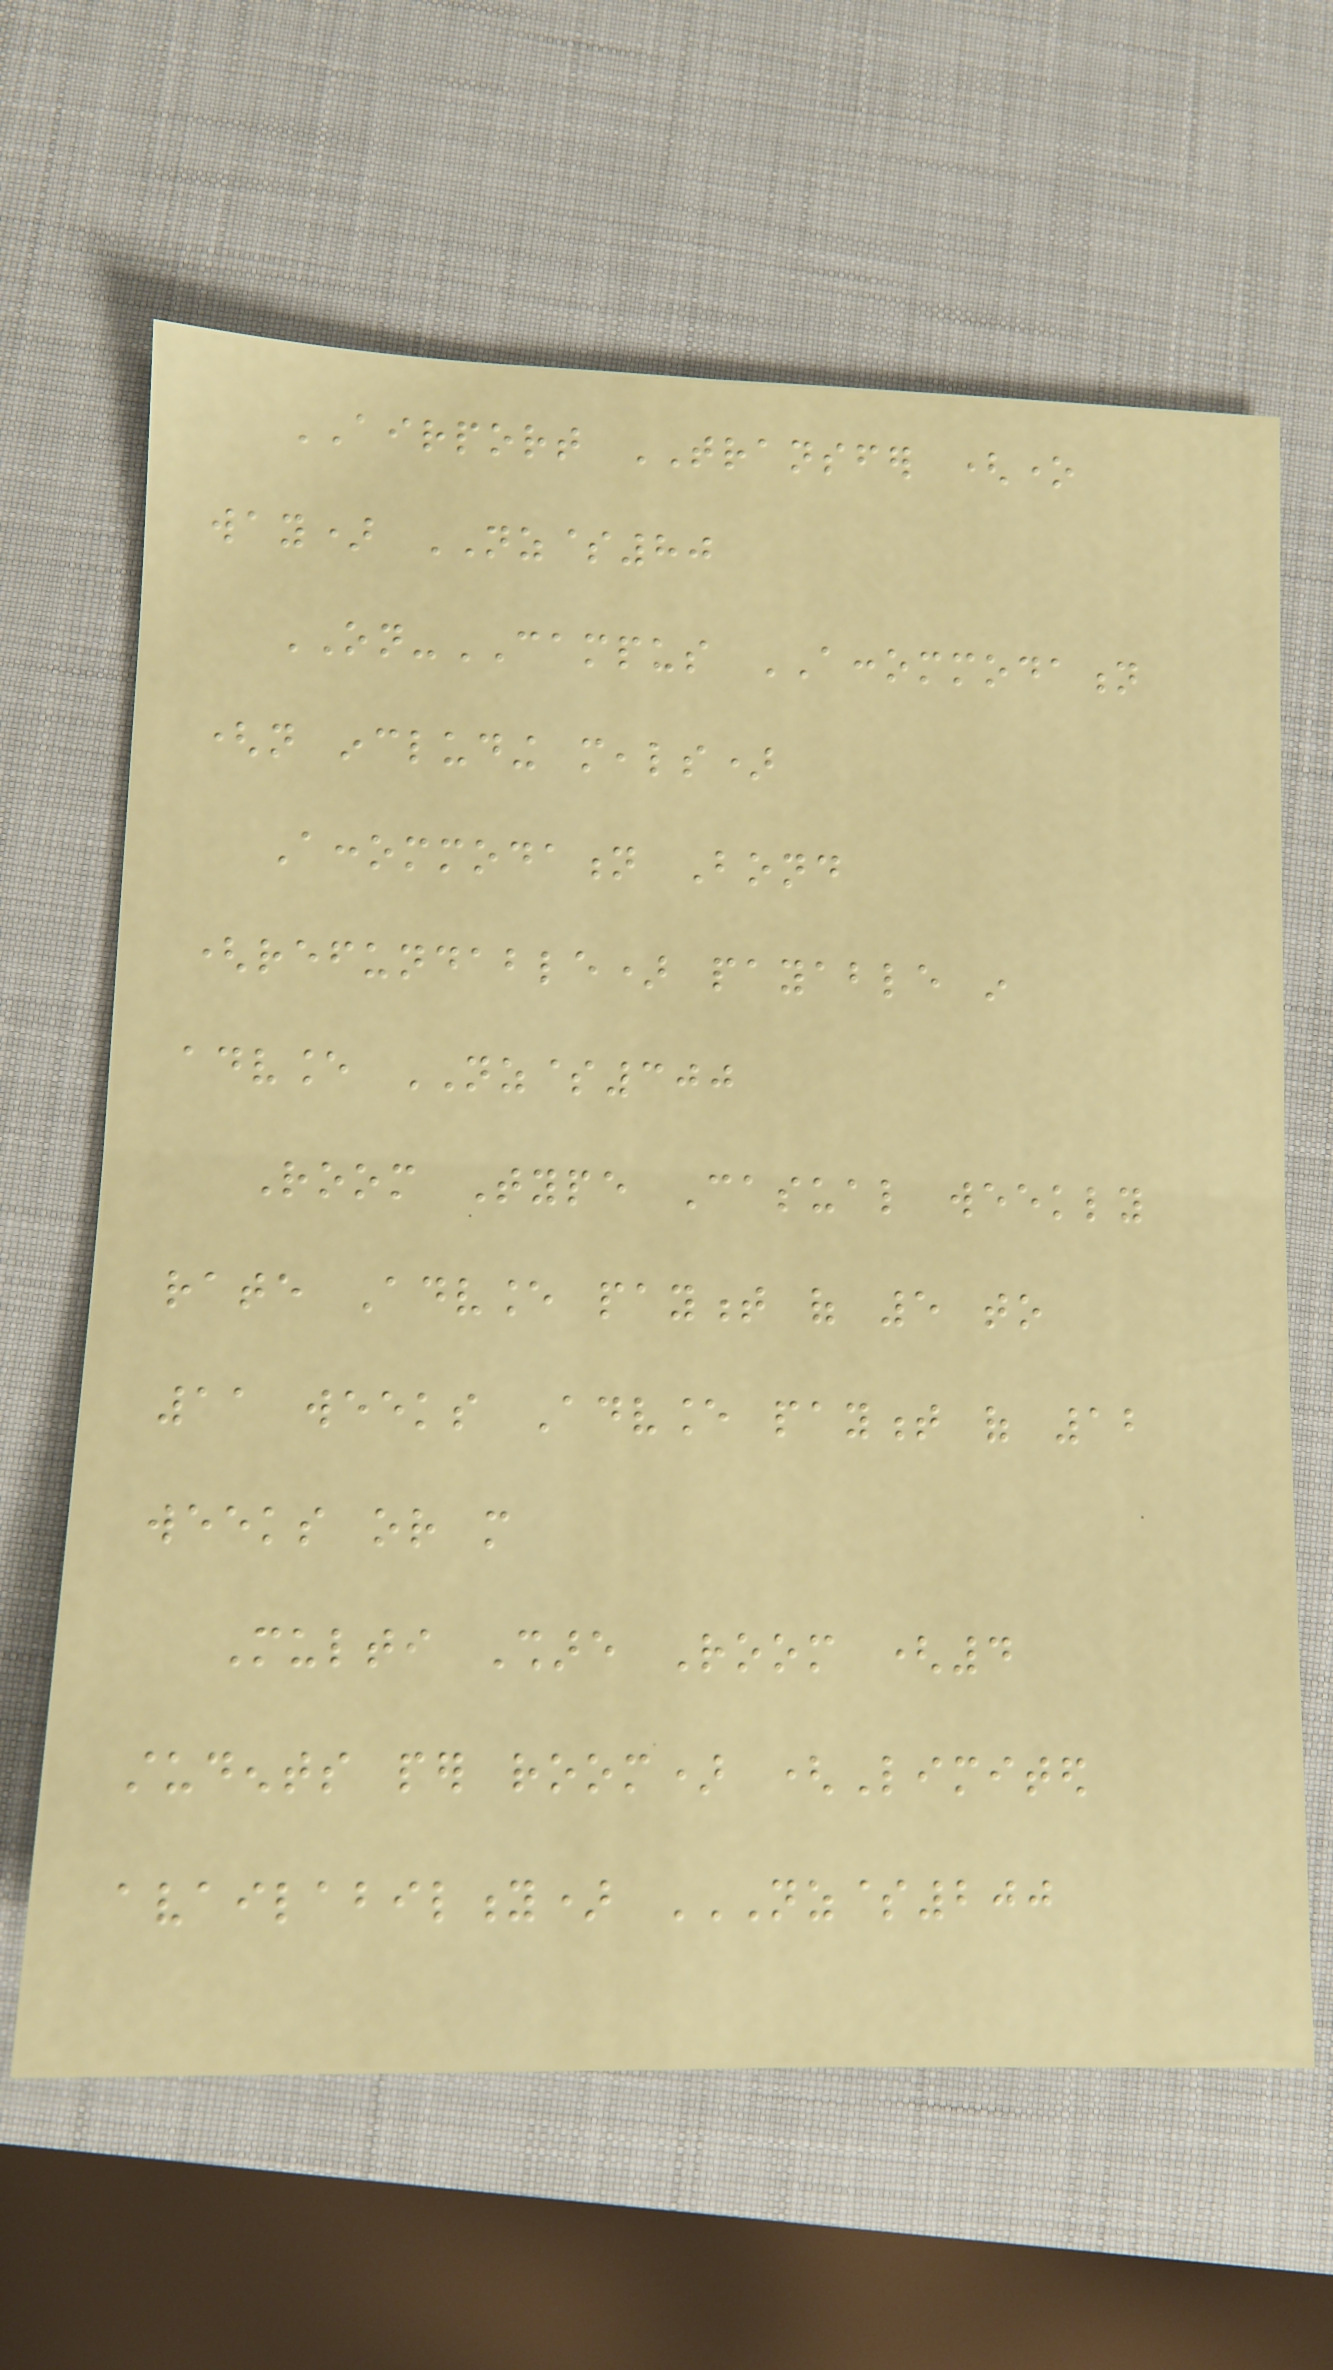AIRPORT TRANSFER (one
way) NZ$80
ON-CAMPUS ACCOMMODATION
(not including meals)
Accommodation Bond
(refundable) payable in
advance NZ$300
Room Type Casual weekly
rate Advance payment of 5 to
11 weeks Advance payment of 12
weeks or more
Multi Share Room (4
students per room) (Limited
availability) NZ$200
